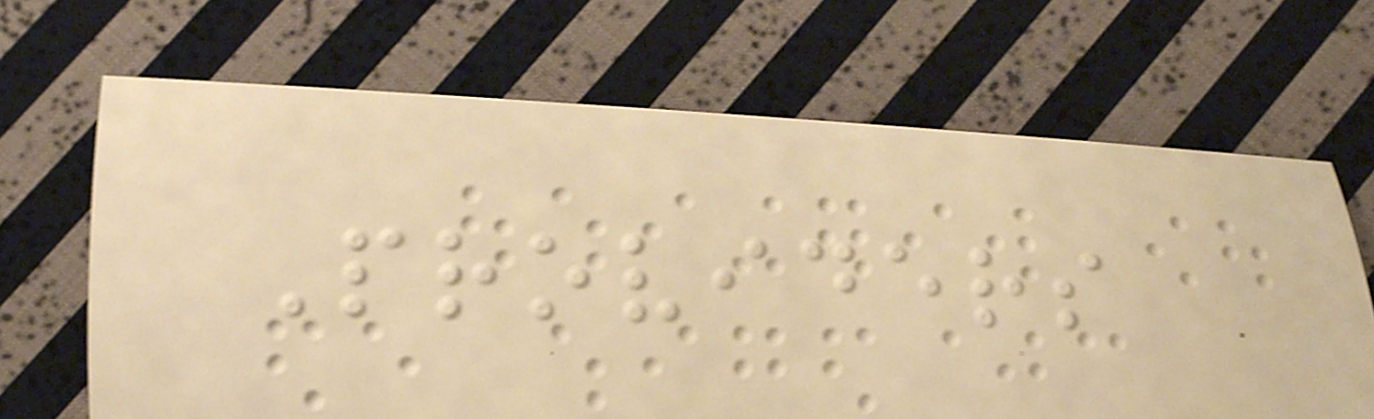Providers
